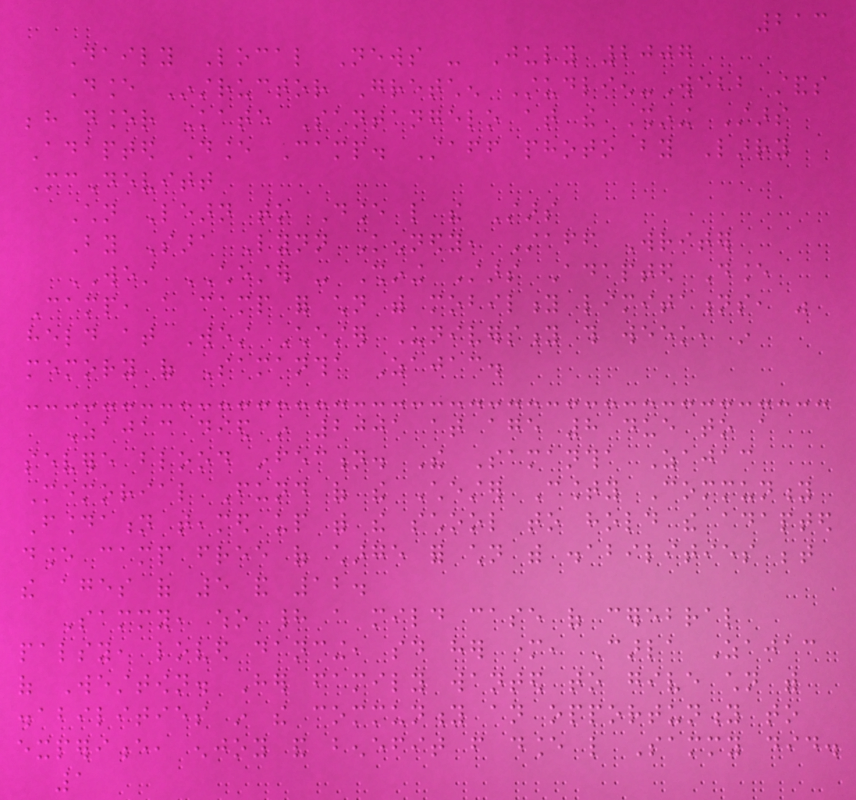213
Daily Local News - July 2007
Dance Instructor Gretchen Studlien-Webb stands
behind dancer Kate Santangelo at the Shining Stars
Adapted Dance Camp. Staff photo by Larry
McDevitt
Children Learn to Dance like the Stars
By Sara Lynn Kennedy, Staff Writer
WEST CHESTER - Shining Stars Adapted Dance
Camp, a camp for children with mobility limitations, was
held at West Chester University this week, in
memory of Samantha Zajac.
Zajac died in 2001 at age 8 due to a
severe blood infection. The Samantha Zajac
Memorial Fund of the Chester County Community
Foundation teamed up with the school to hold the adapted
dance camp free of charge for children with disabilities between
the ages of 5 and 12.
Sammy, who had a mild case of cerebral
palsy, loved dancing, said her mother, Carla Zajac
of Westtown. Her family wanted to give children with
disabilities in the community an opportunity to
experience, enjoy and benefit from dance like Sammy did.
1
